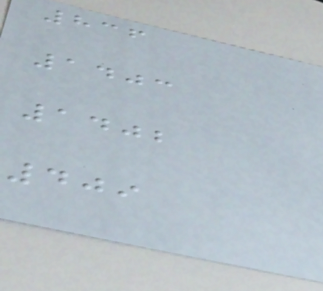836
1403
1402
409
